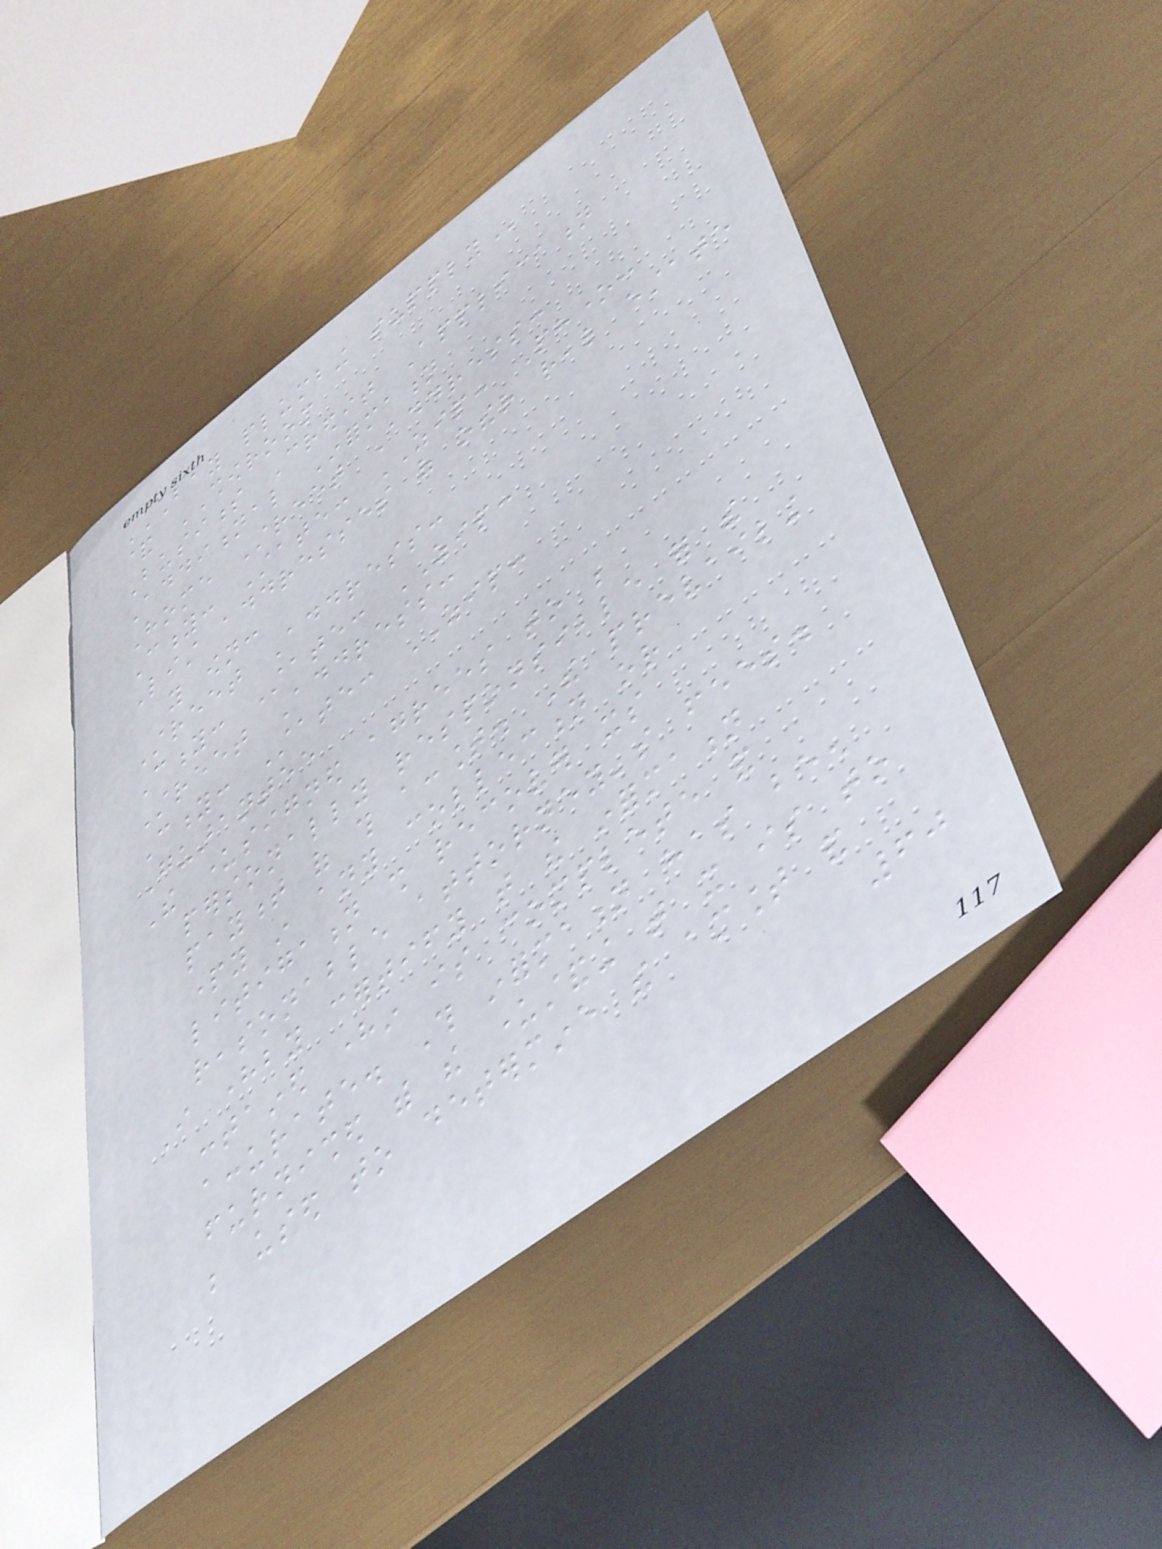BAY PLUMBING SUPPLY
& SHOWROOM
Business Credit Application
Additional Information
Home Street Address:
City: State: ZIP: Phone:
List addresses of other real estate
you own:
Street Address:
City: State: ZIP:
Street Address:
City: State: ZIP:
Guarantee
The undersigned agrees to be
personally responsible for the
payment of this account. The prevailing
party in any collection or
litigation shall recover its
reasonable attorney's fees.
I hereby certify that the information
contained herein is complete and
accurate. This information has been
furnished with the understanding that it is to
be used to determine the amount and
60
